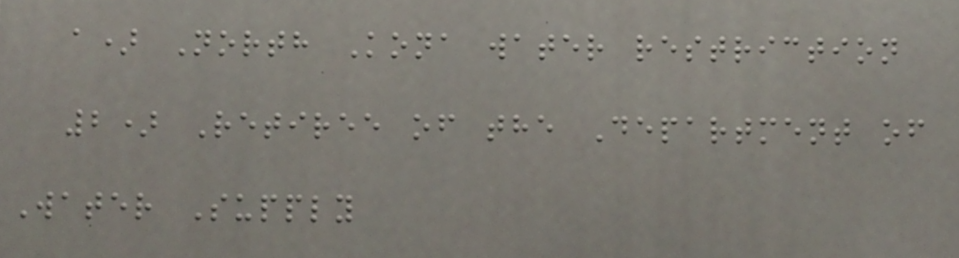a) North Kona water restriction
2) Retiree of the Department of
Water Supply
